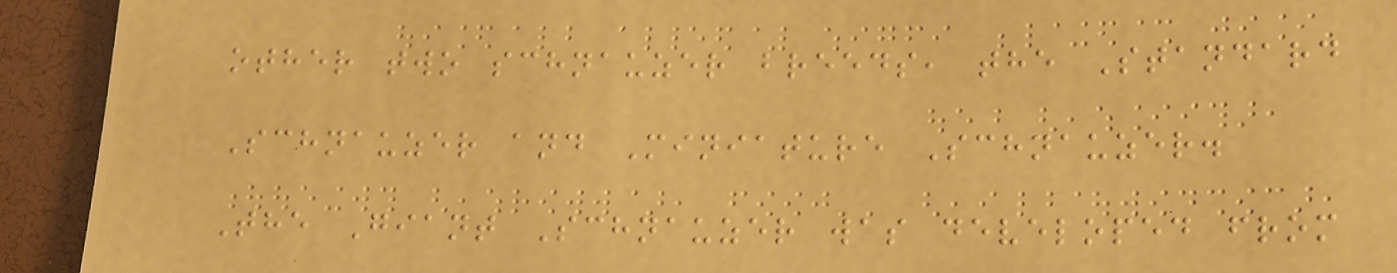other two schnauzer breeds, the Standard
Schnauzer and Miniature Schnauzer.
The Giant Schnauzer was developed from
